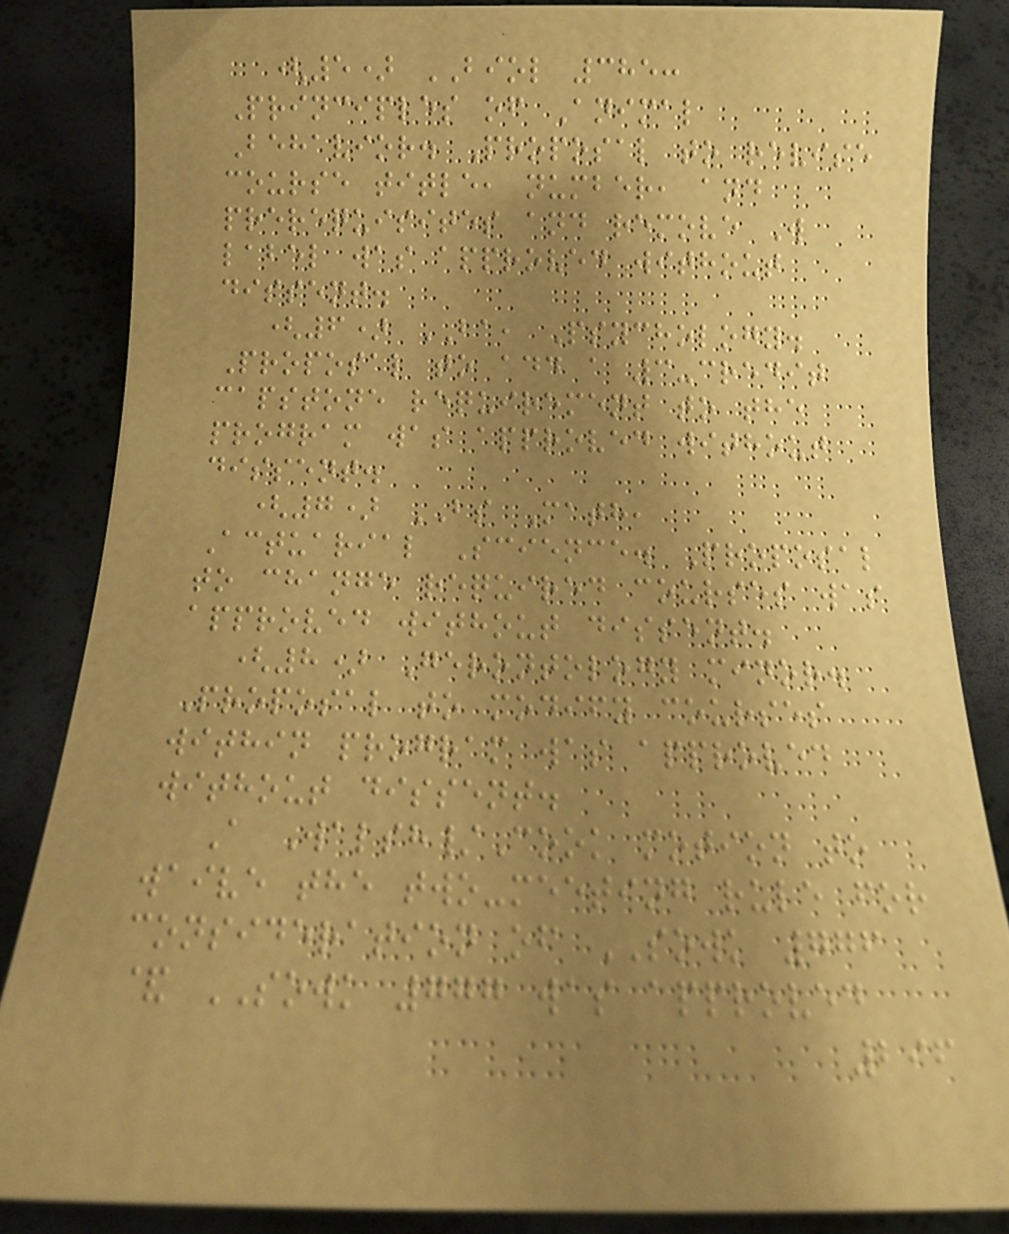(5) BIOL 385:
Principles of Animal
Behavior. Proposal to revise
course title, number, and
prerequisites and remove W
label was approved without
dissent.
(6) BA, Psychology.
Proposal to add a 3-credit
capstone requirement to the
program was approved without
dissent.
(7) BS Math,
Actuarial Science. Proposal
to change required courses was
approved without dissent.
(8) Gerontology minor.
Proposal to modify courses
within program was approved
without dissent.
A Walsh/Cook motion to
waive the two-meeting rule for
consideration of SOWK 776
& SOWK 777 was approved
296
